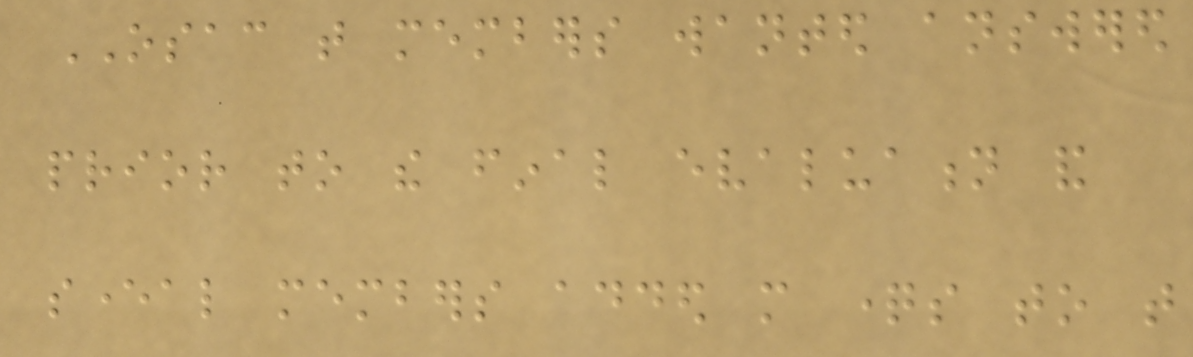OSAC that members wanted answered
prior to the final evaluation and
several members added more questions to that
